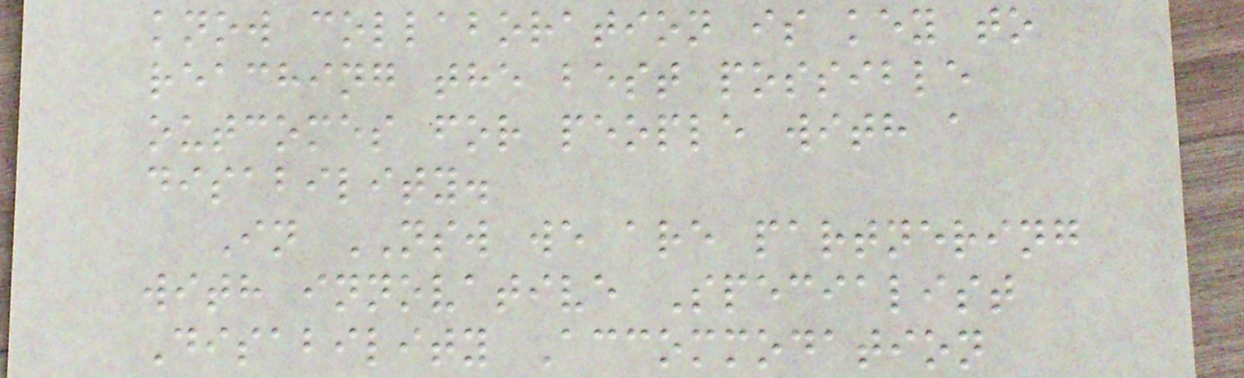know collaboration is key to
reaching the best possible
outcomes for people with a
disability.
In NSW we are partnering
with innovative Specialist
Disability Accommodation
